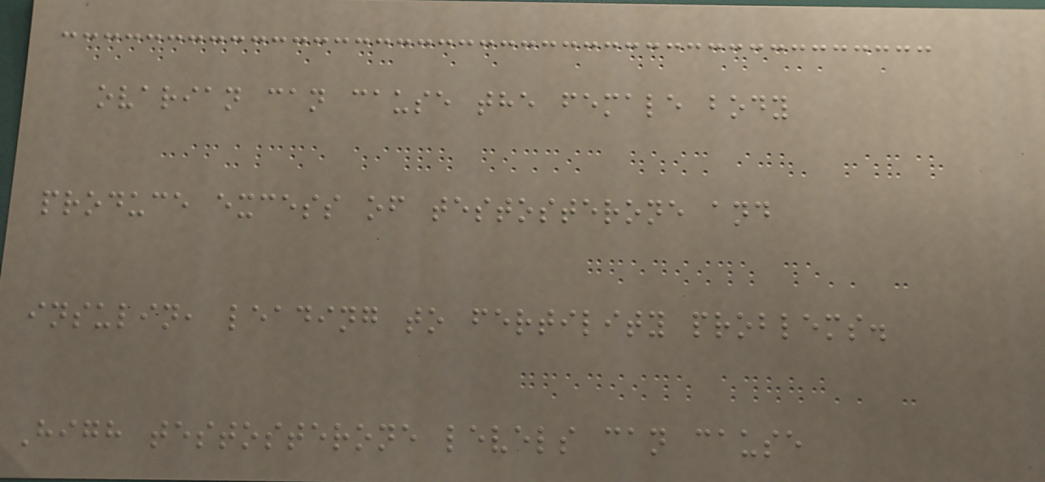ovarian can cause the female body
produce excess of testosterone and
insulin, leading to fertility problems.
High testosterone levels can cause
